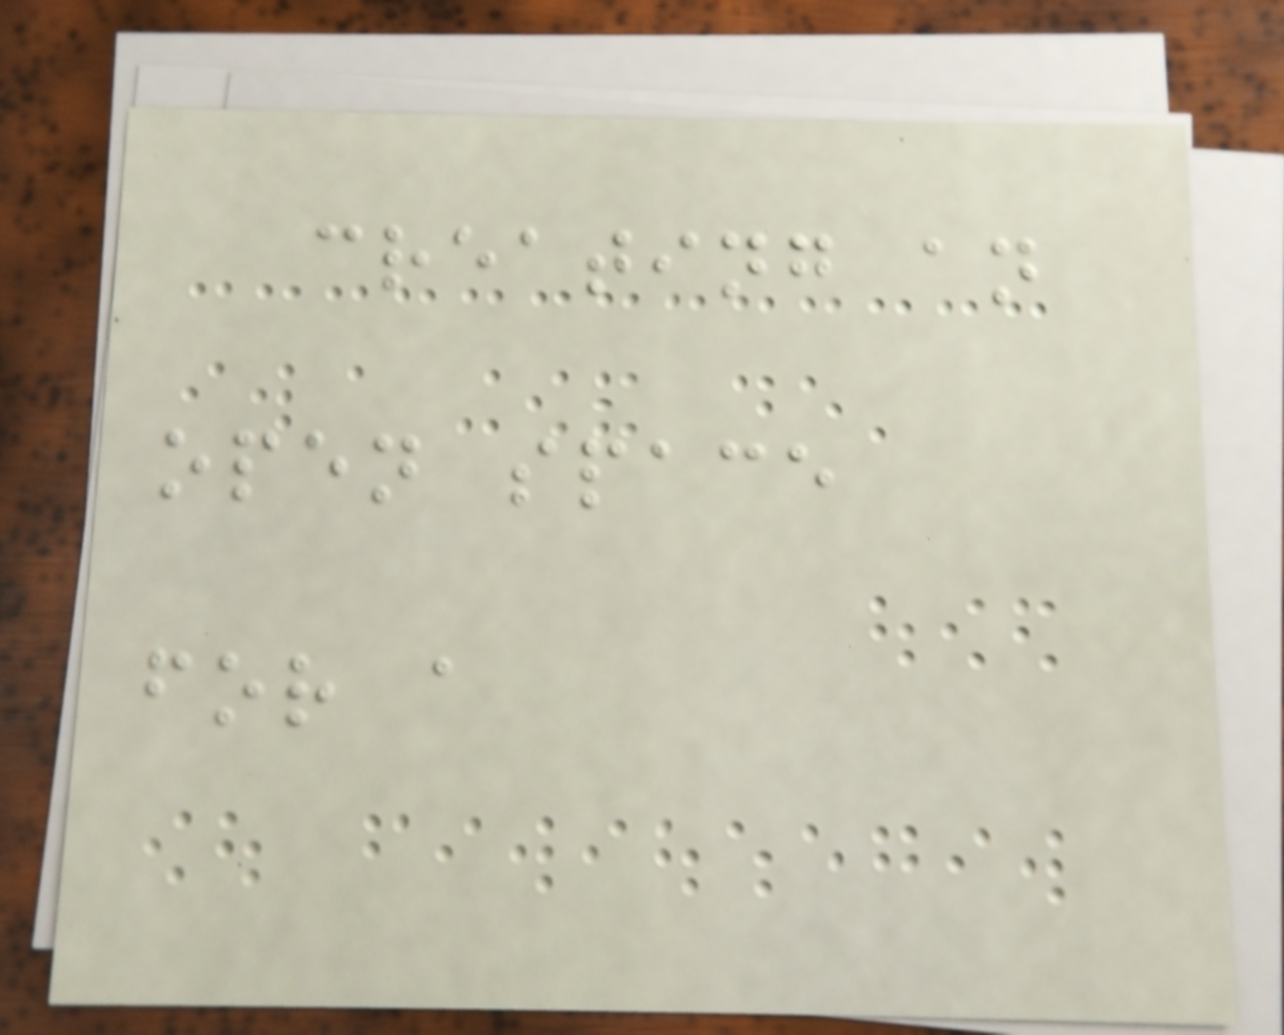creating an
open space
for a
